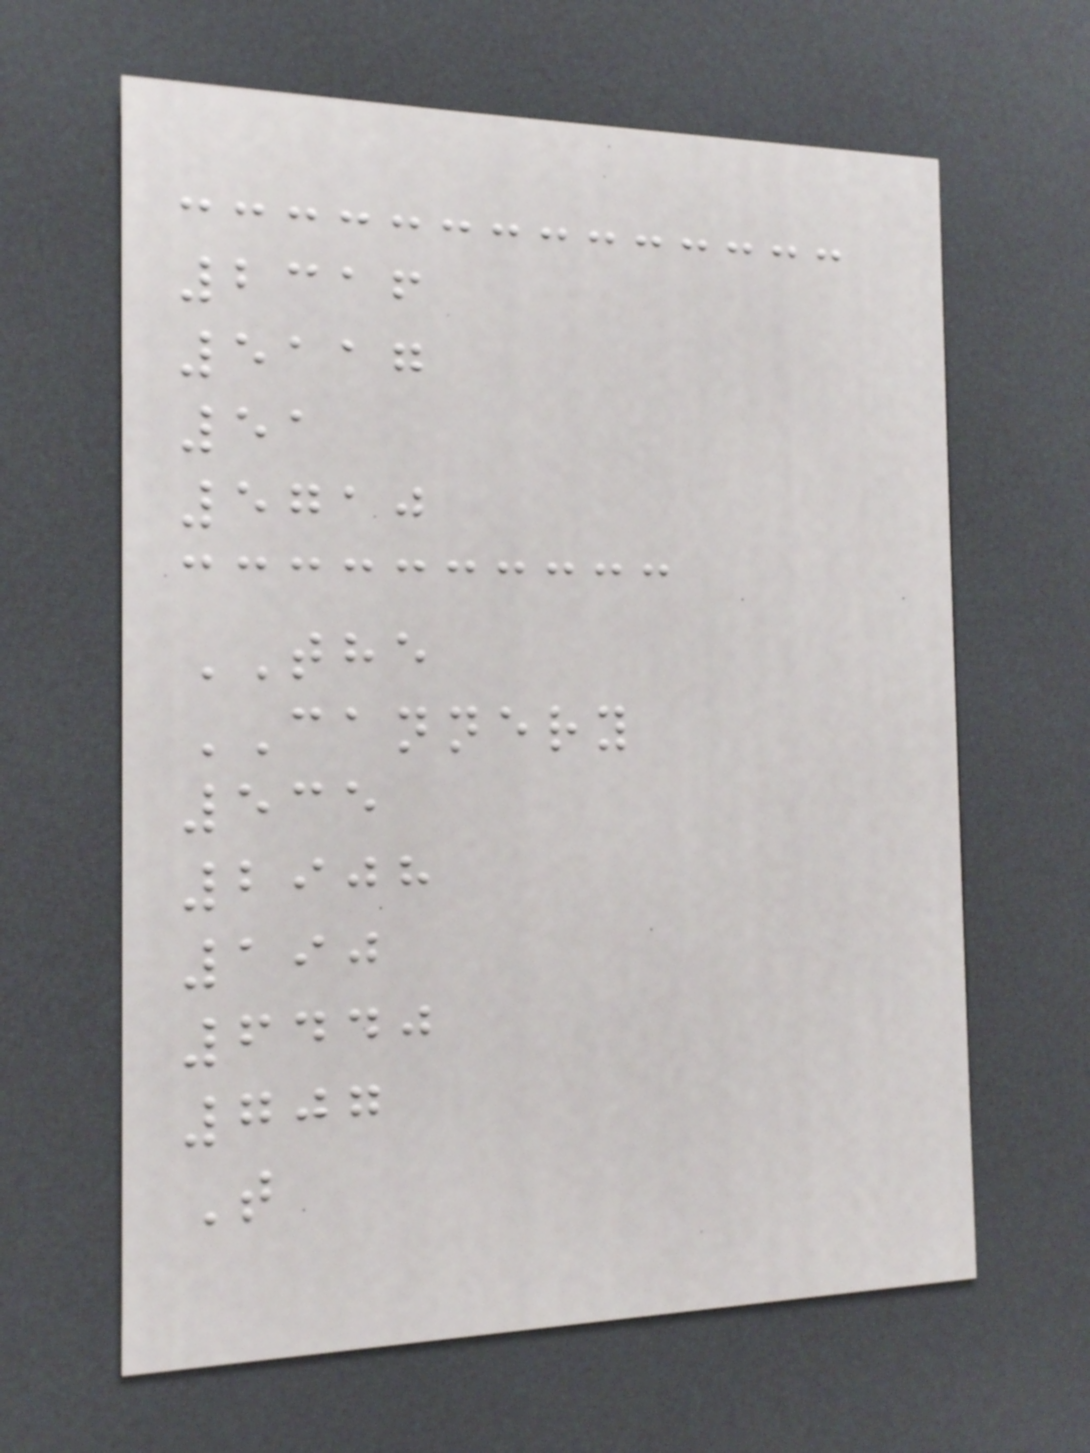2316
5117
51
5710
THE
CANNERY
535
2908
190
6440
707
T
